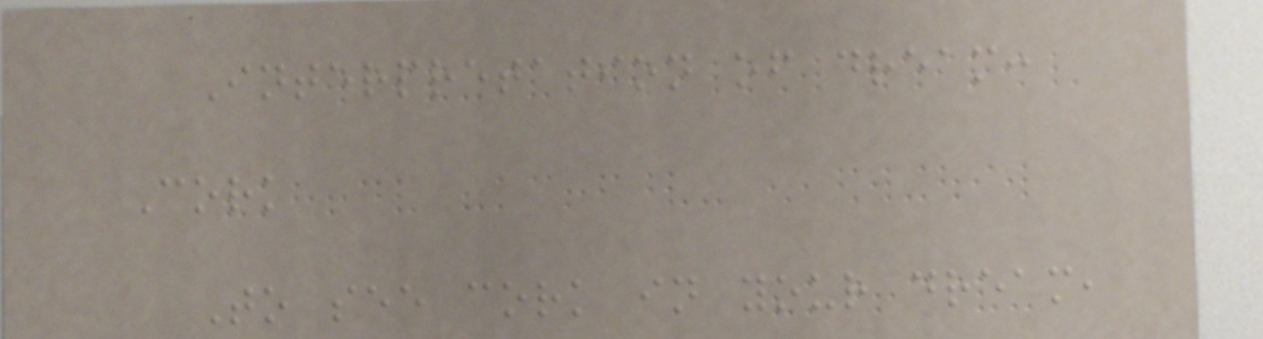Interpretation of dream:
Cork
To see cork in your dream,
